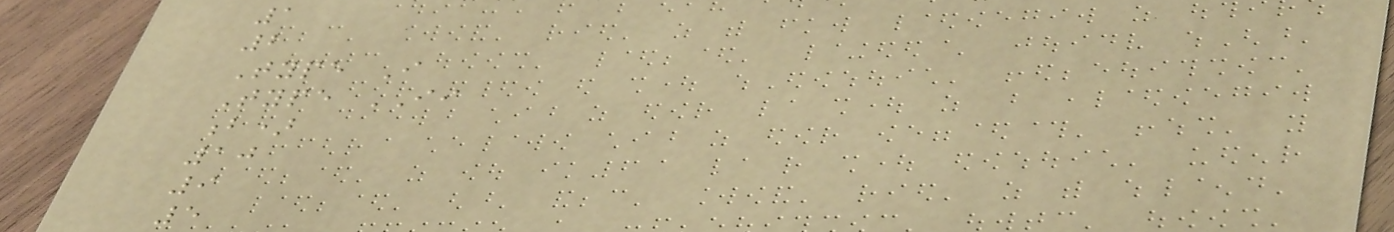1
2
Type I
Type II
b)
10
9
5
